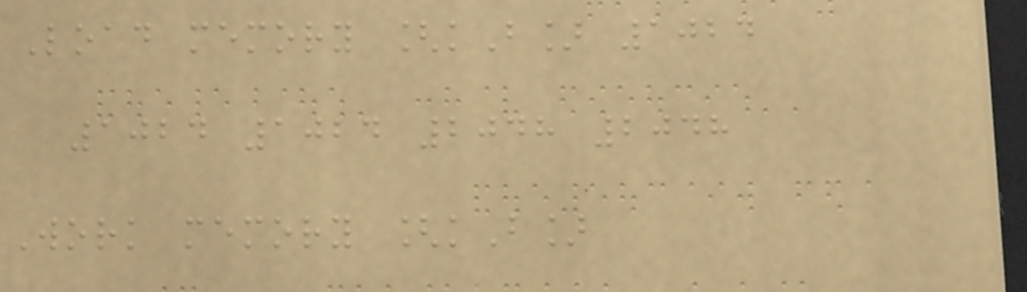Load memory [kB] 1024
1024 1024 2048 2048
Work memory [kB]
